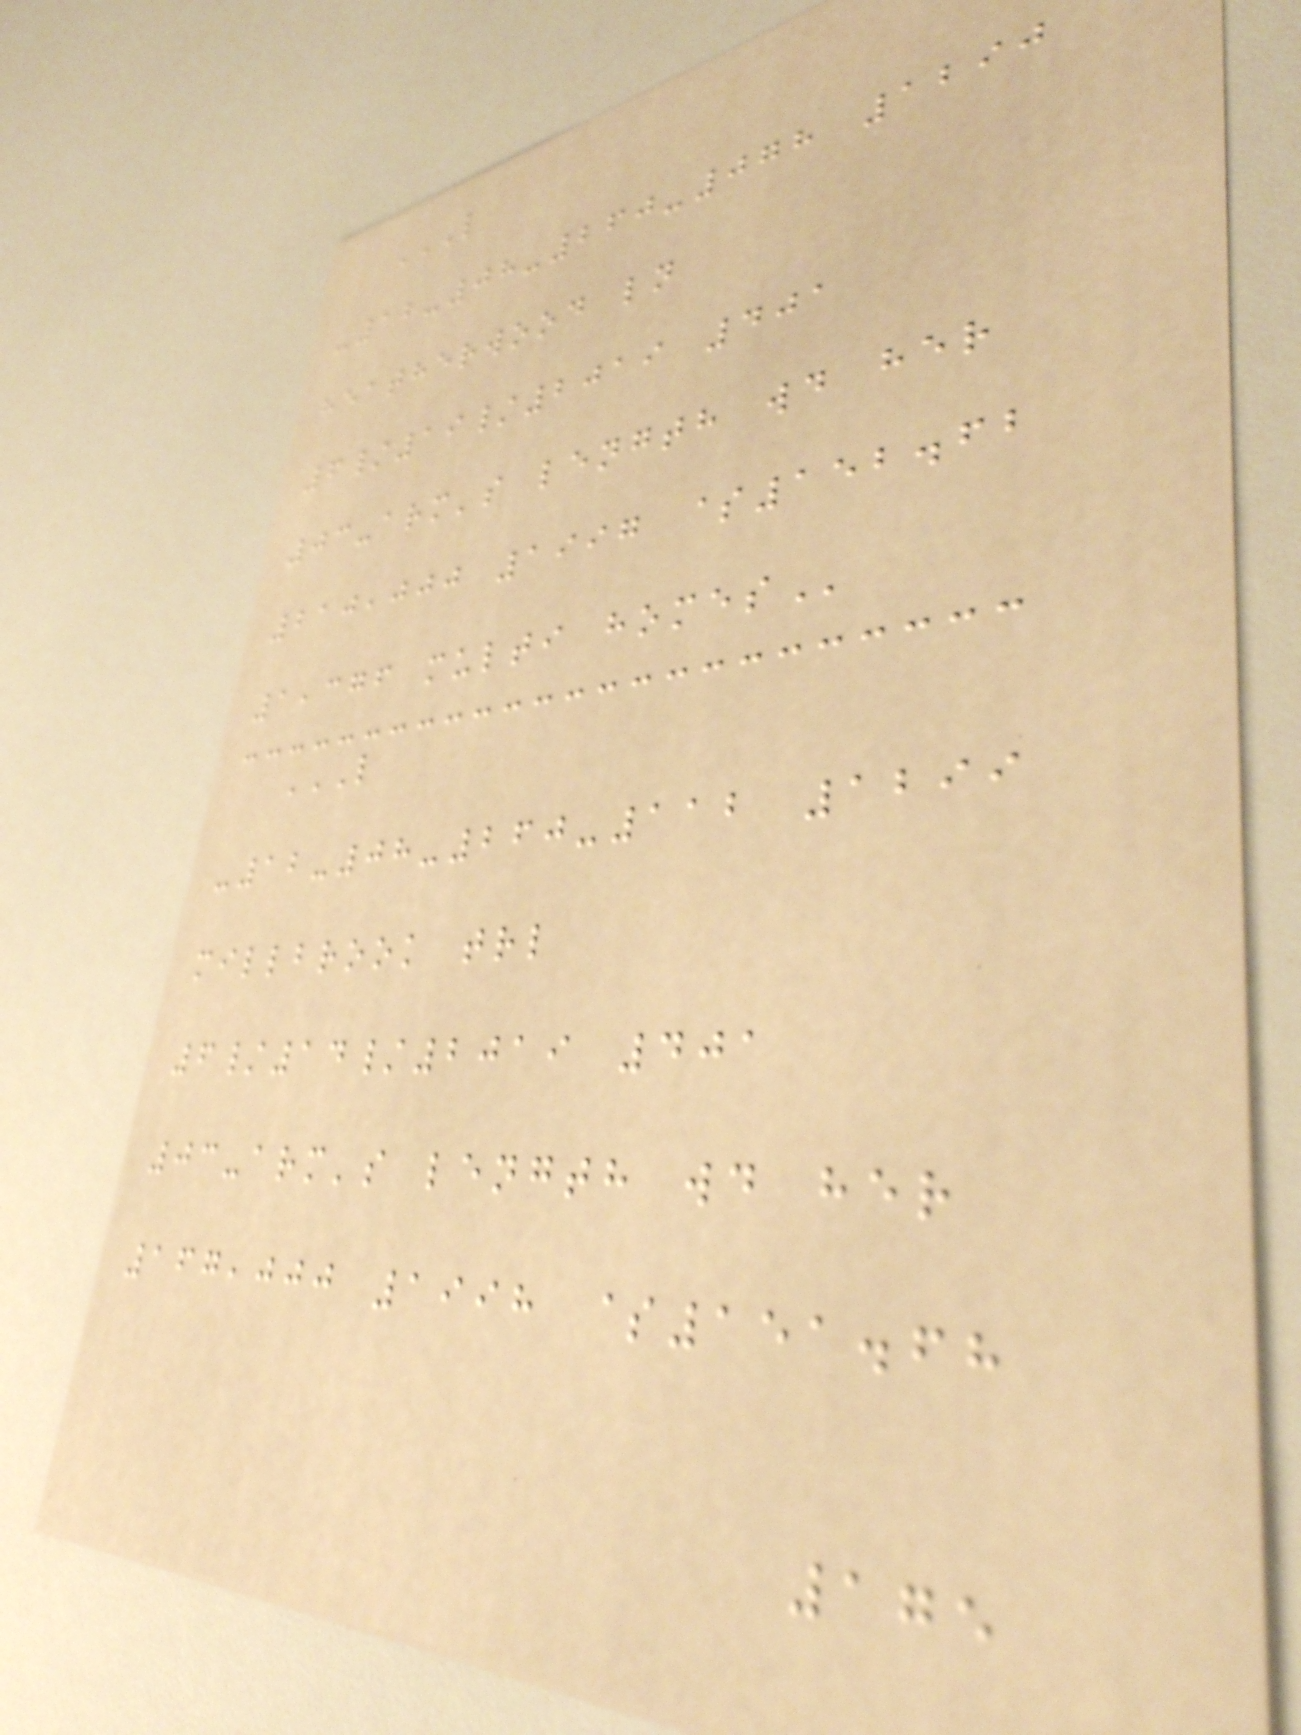L
-12-08-260-078 1290
HEATHERWOOD LN
6/19/2019 401
03-ARM'S LENGTH WD HER
210,000 1997 $152.62
1,376 MULTI HOMES
L
-12-08-260-112 1299
MILLBROOK TRL
6/14/2019 401
03-ARM'S LENGTH WD HER
167,000 1998 $151.68
175
